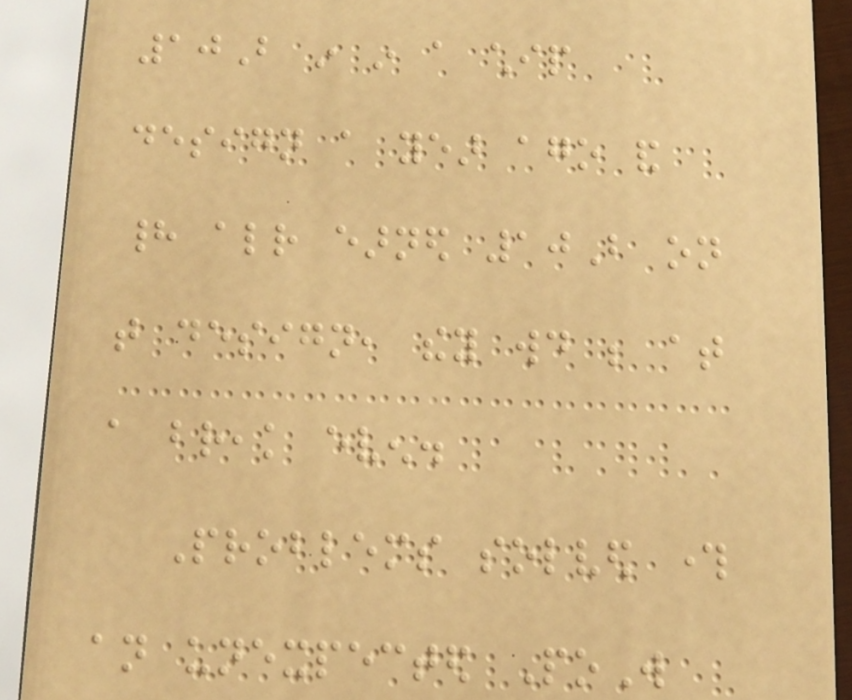10B in in a chip
design a year ago and
had already earned 10B on
that design, they would be at
a break even.
Problems solved through
an unexpected PoW
